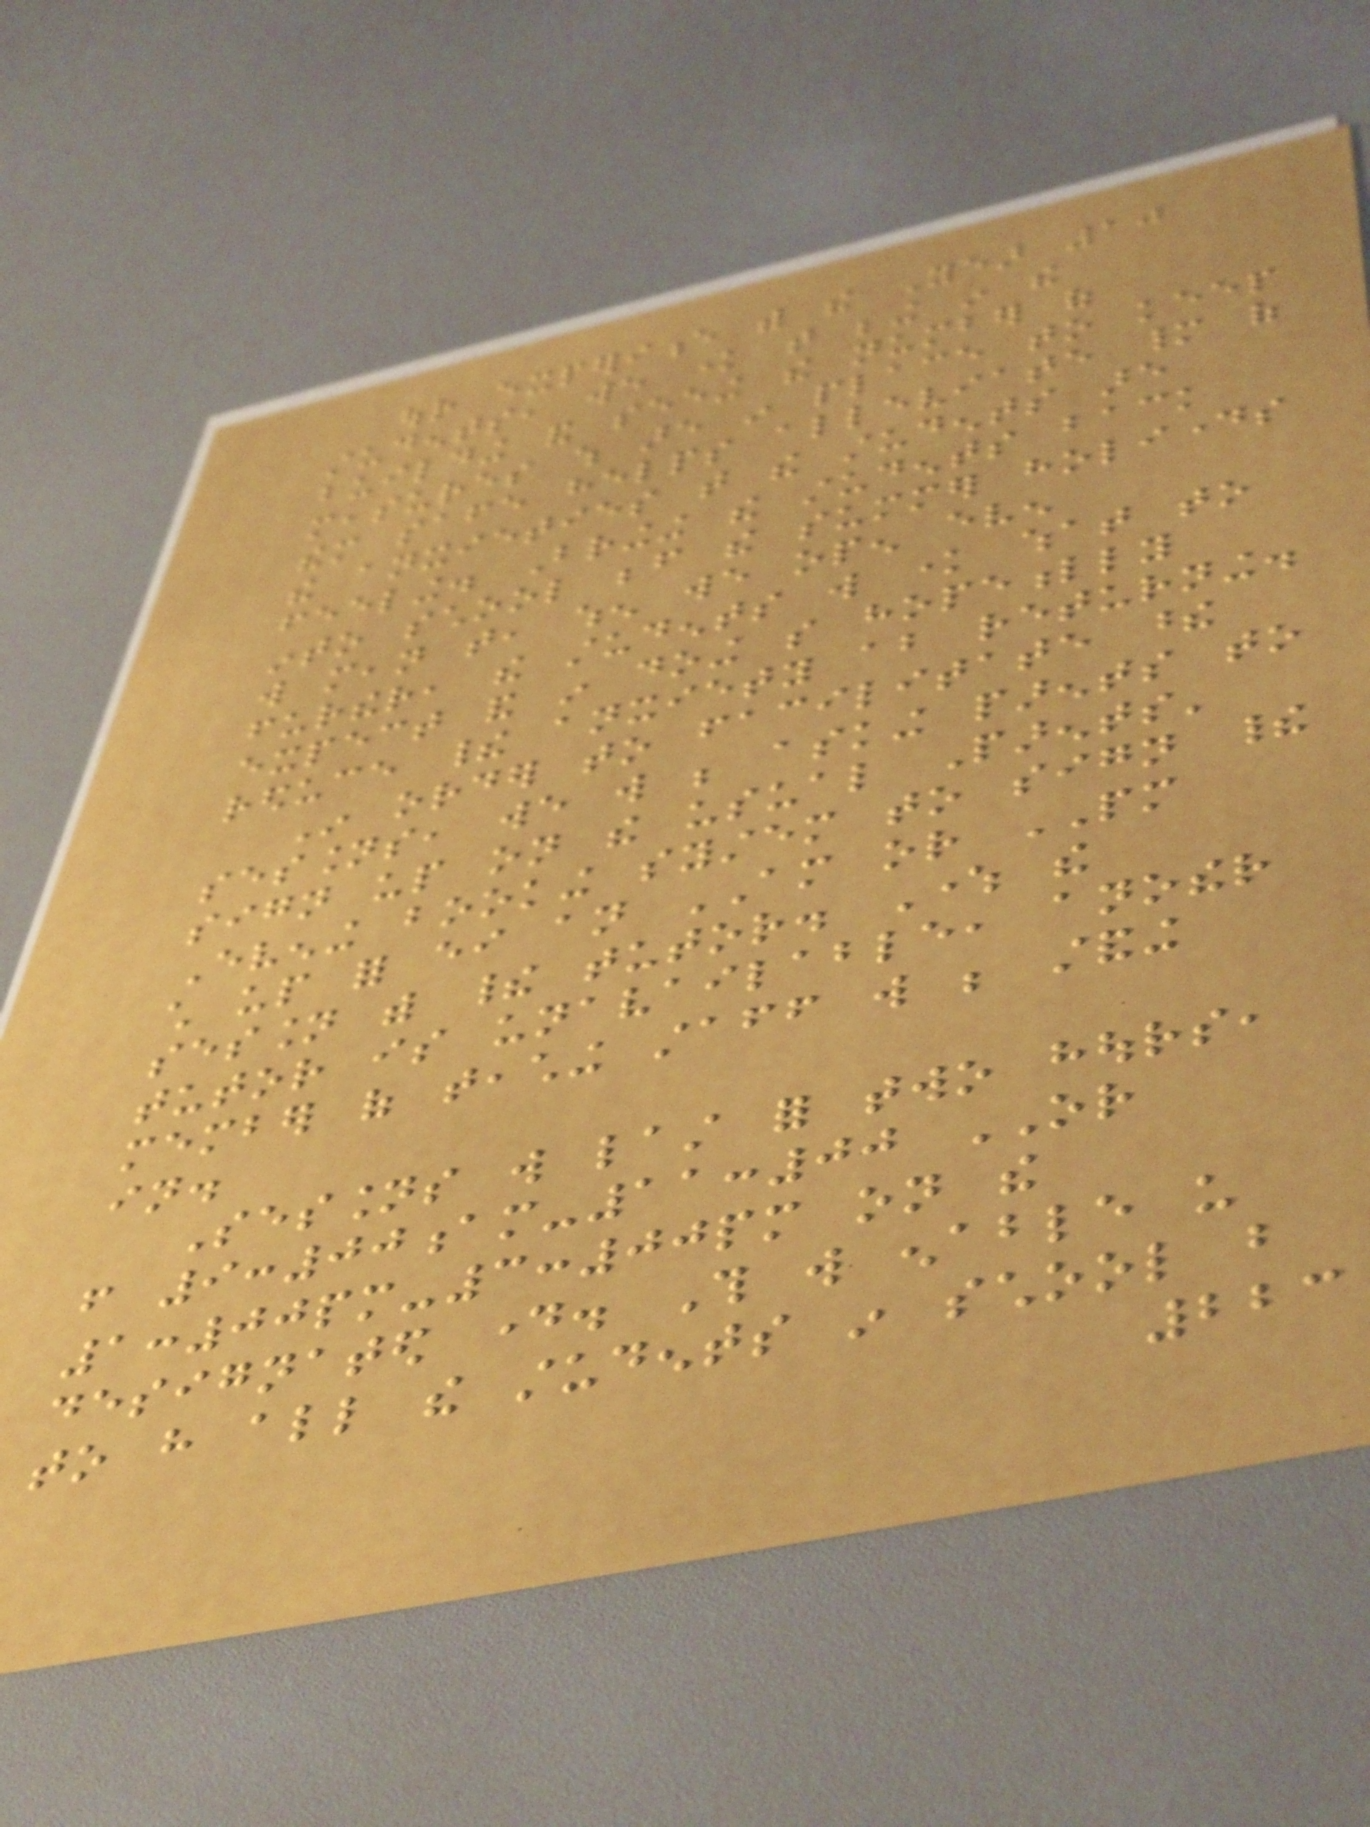our experience with the Year 10
students, we know that being in the
building and seeing the number of
measures which are in place to keep
them safe helps alleviate many of
the anxieties that the students are
feeling. Bringing the students back
into school before the summer holidays
will mean that, when we open even
further, the students will know what to
expect and in doing so hopefully
reduce their anxiety about returning.
In order to facilitate these
sessions, we will be asking parents to
sign up on the usual Parents'
Evening booking system to sign their
child up for either an AM or PM
session with their tutor. Where the
tutor is unavailable, another
member of teaching staff will be standing
in.
Sessions will last for two hours,
from 9:00am-11:00 OR
1:00pm-3:00pm on the
designated day. This will enable us
to have all the students in school but
223
